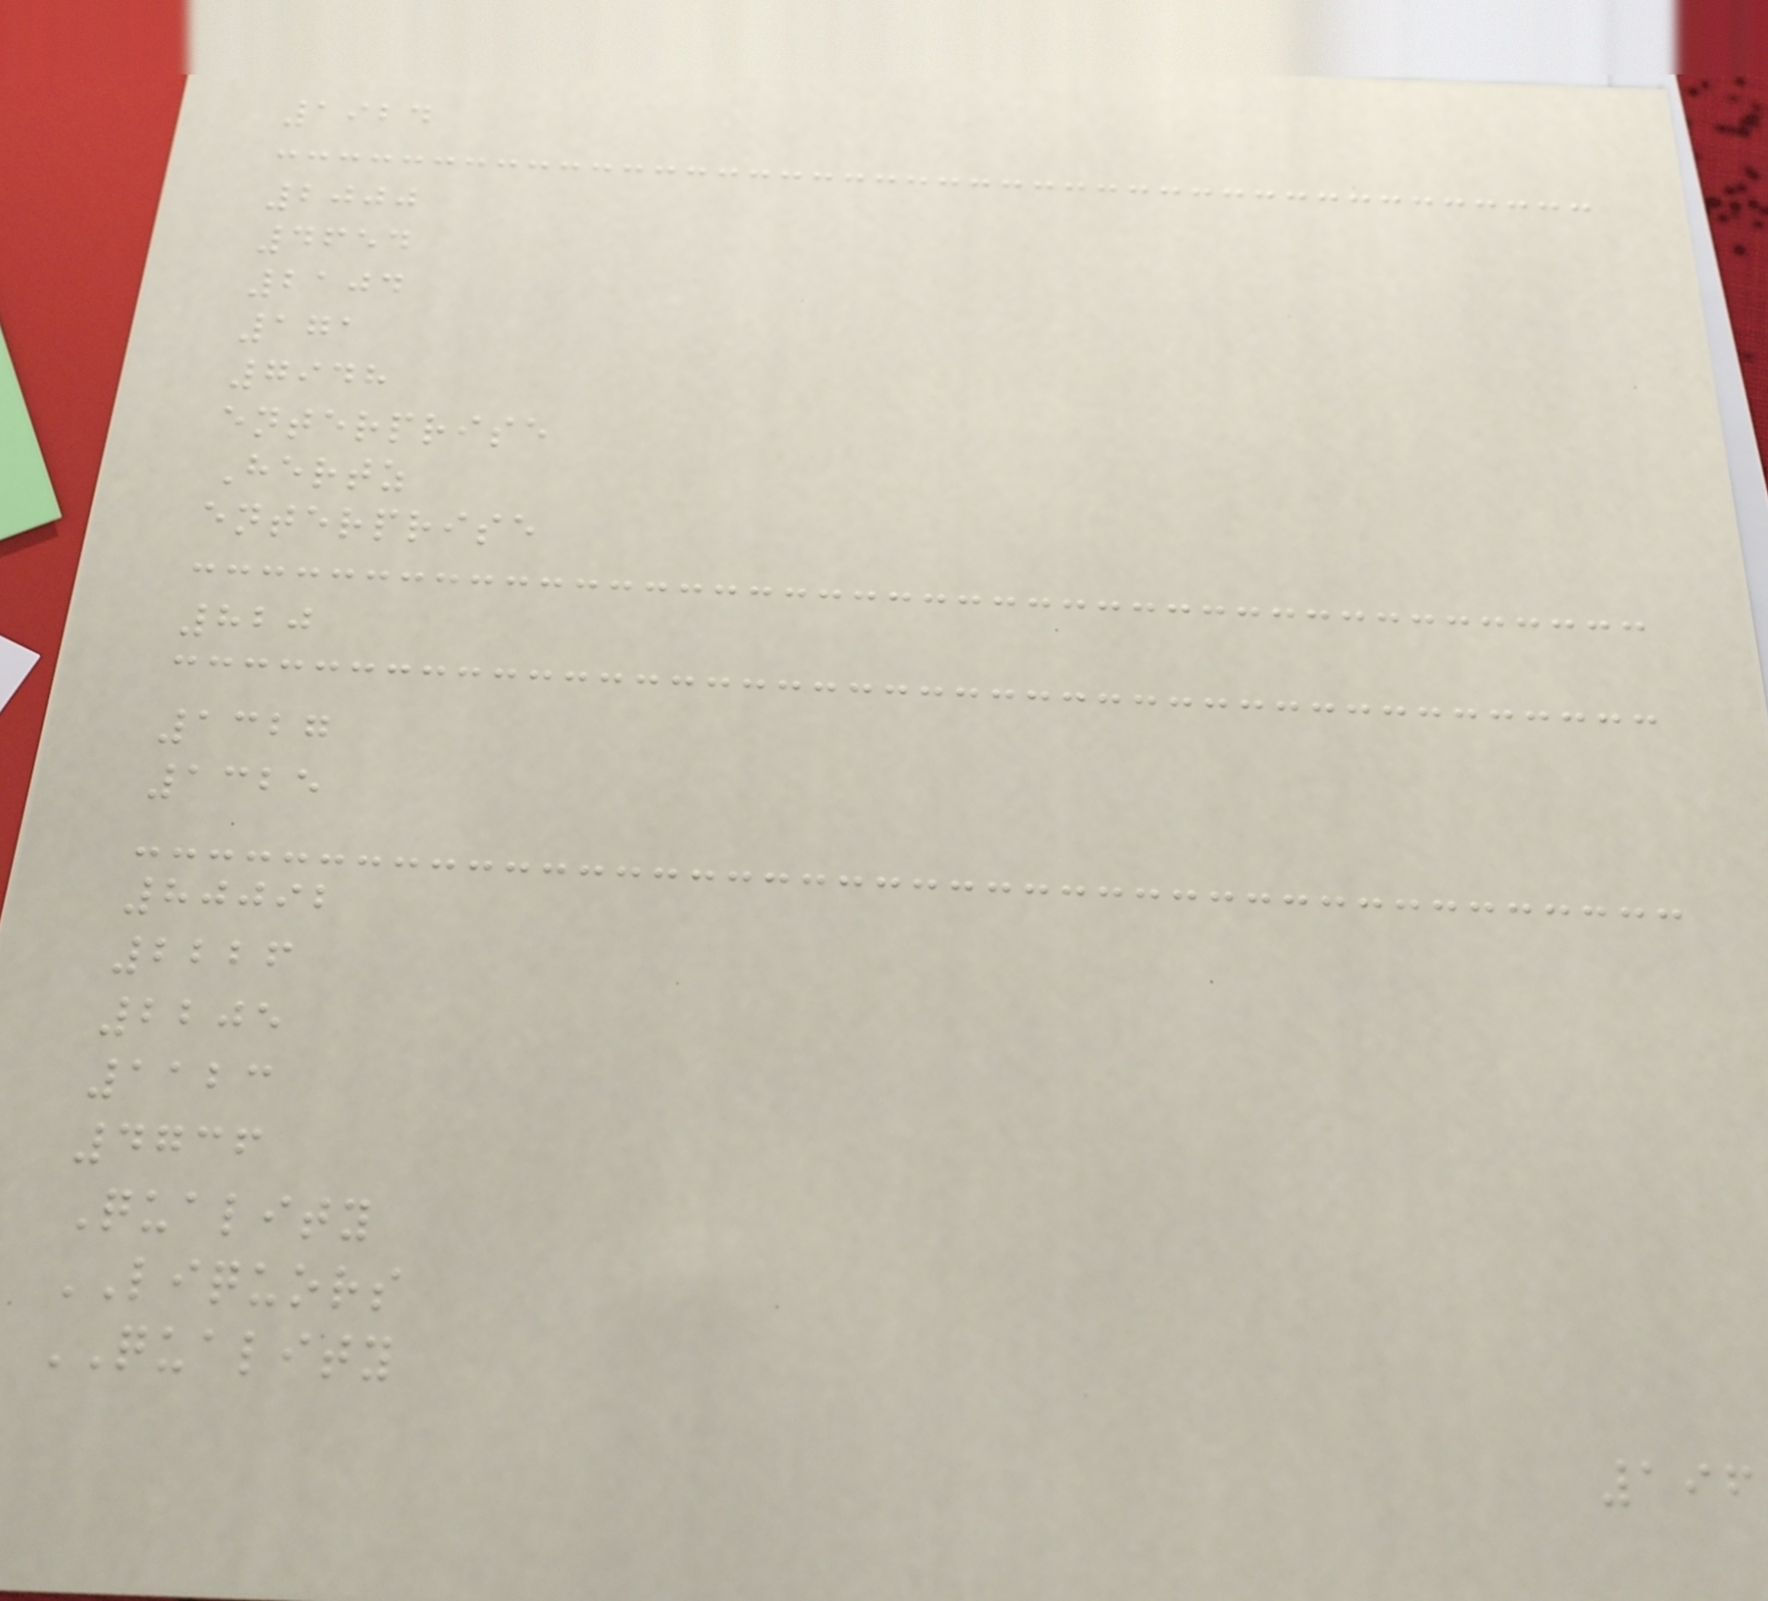1924
2000
4654
2104
171
7948
enterprise
Hertz
enterprise
820
1327
1325
80092
2226
2205
1123
4736
Quality
LIQUORS
QUALITY
196
